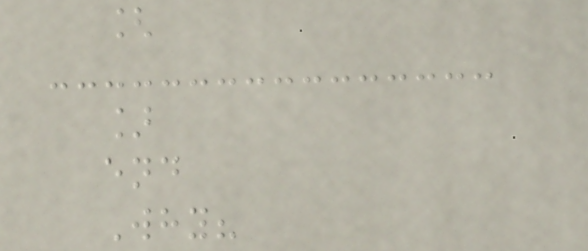[
]
end
Why?
